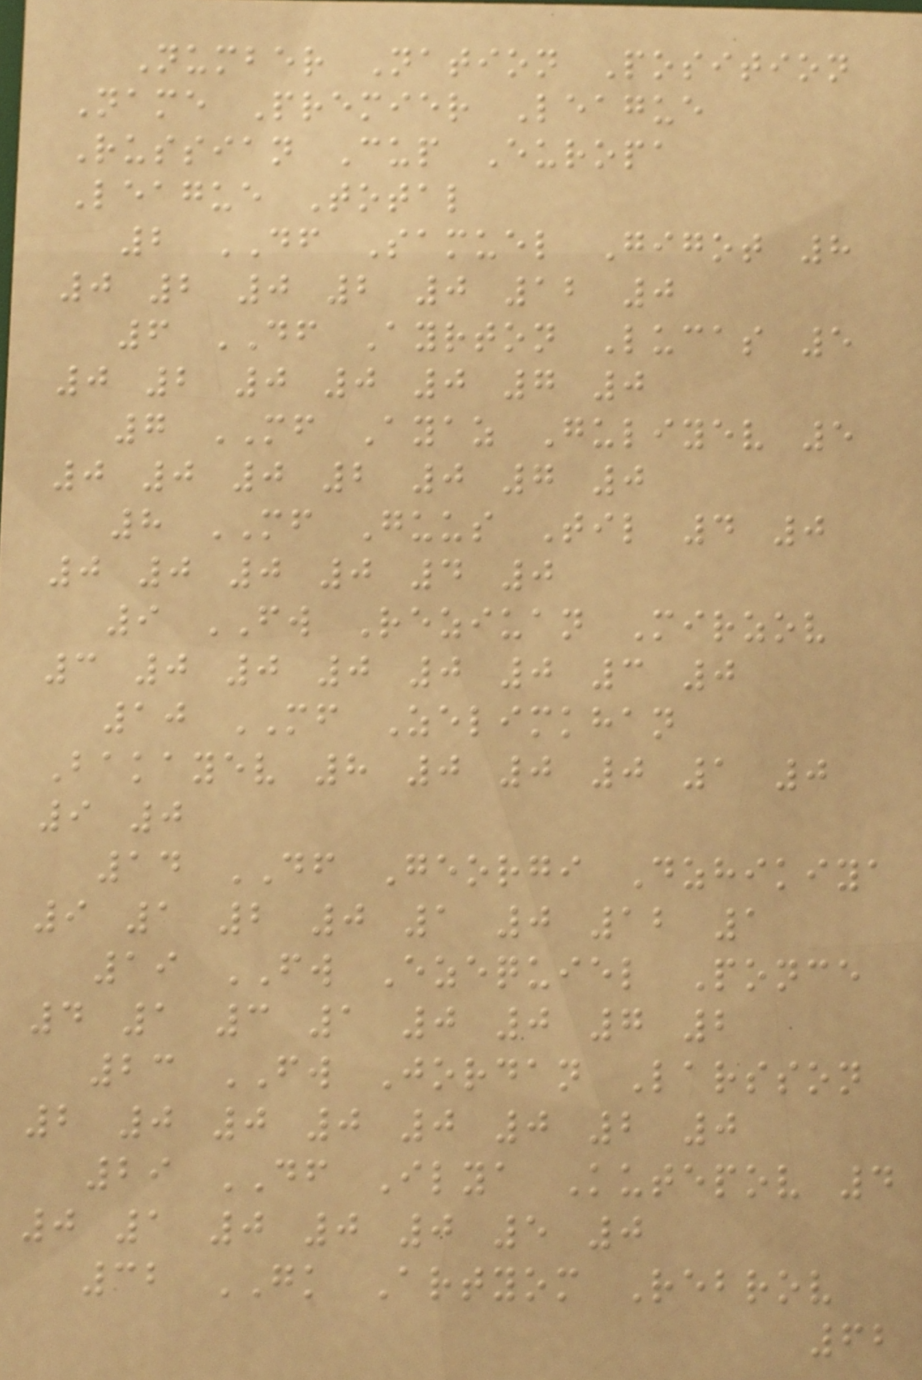Number Nation Position
Name Premier League
Russian Cup Europa
League Total
2 DF Samuel Gigot 8
0 2 0 2 0 12 0
6 DF Ayrton Lucas 5
0 2 0 0 0 7 0
7 MF Ayaz Guliyev 5
0 0 0 2 0 7 0
8 MF Guus Til 4 0
0 0 0 0 4 0
9 FW Reziuan Mirzov
3 0 0 0 0 0 3 0
10 MF Zelimkhan
Bakayev 8 0 0 0 1 0
9 0
14 DF Georgi Dzhikiya
9 1 2 0 1 0 12 1
19 FW Ezequiel Ponce
4 1 3 1 0 0 7 2
23 FW Jordan Larsson
2 0 0 0 0 0 2 0
29 DF Ilya Kutepov 4
0 1 0 0 0 5 0
32 GK Artyom Rebrov
62
